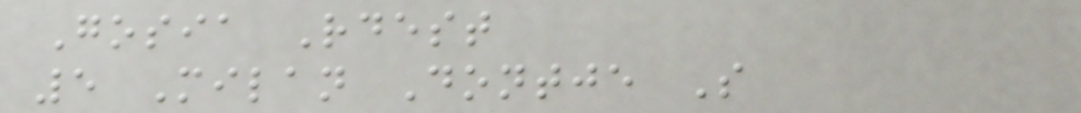Gosia Rdest
5 Milan Dontje S
